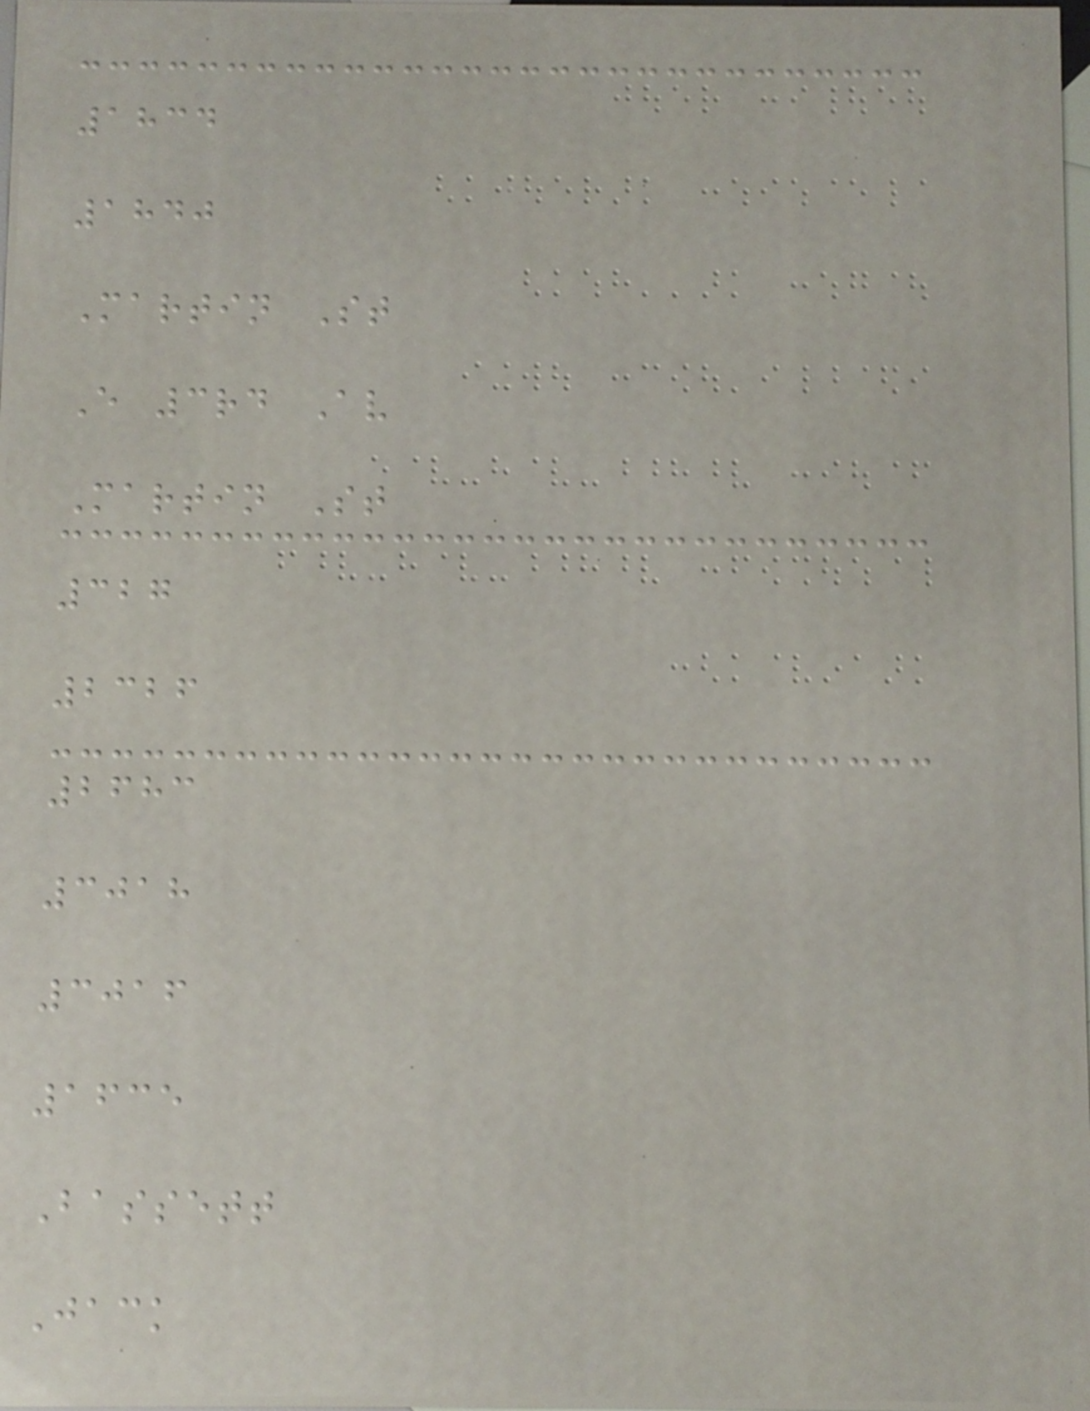1834
1840
Martin St
E 3rd Av
Martin St
327
2326
2683
3018
3016
1635
Bassett
Jack
